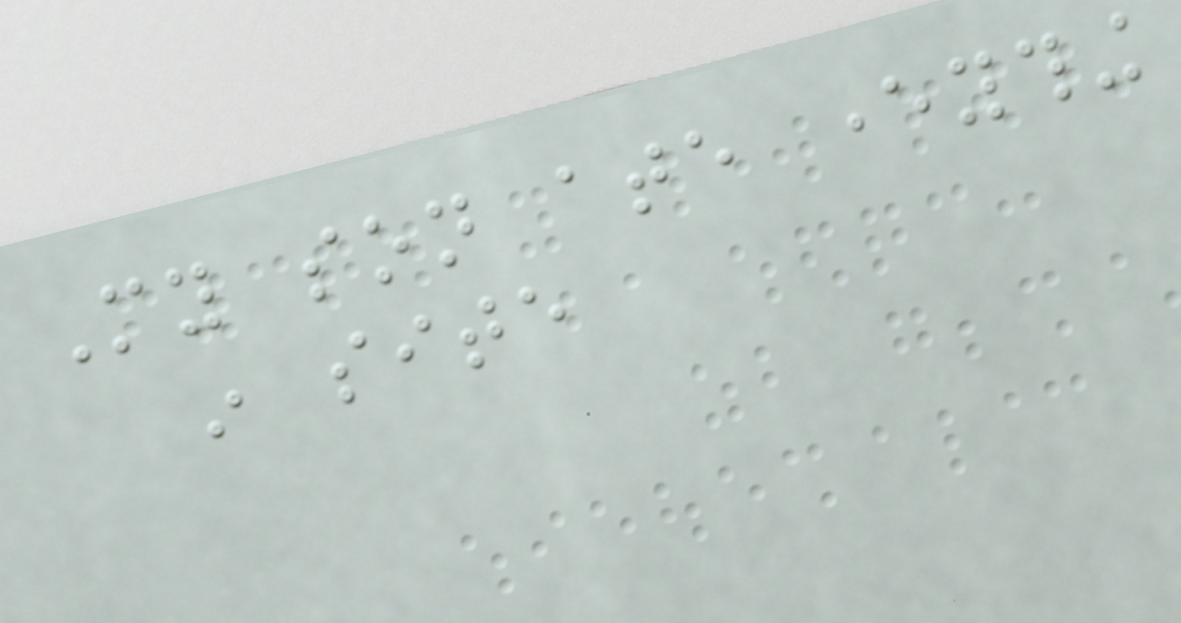My son ate everything
in site
